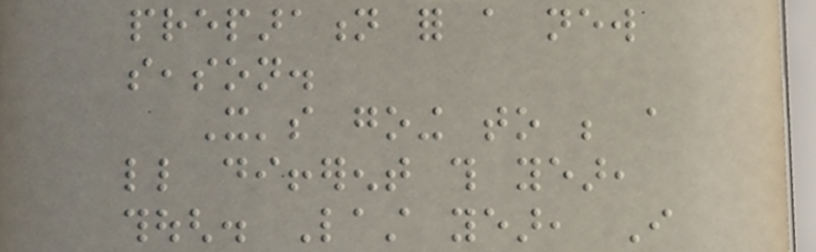preparation for a new
season.
It's going to be a
little different this year,
though. Last year, I
